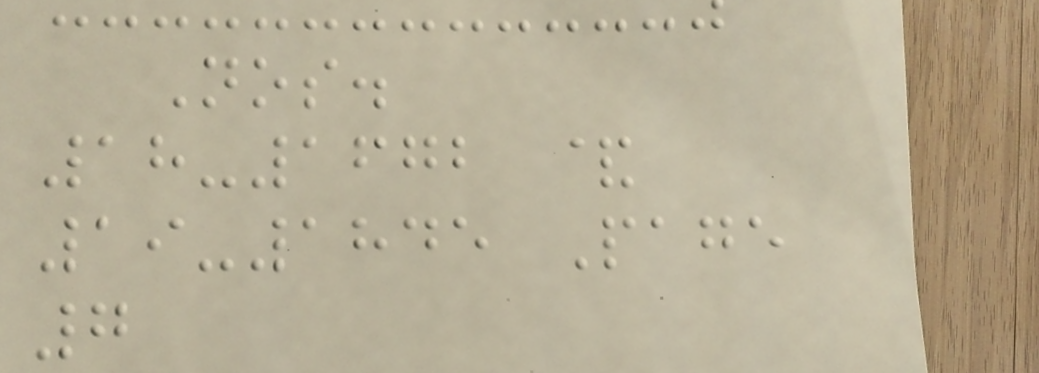Nos.
18-1672 &
19-1845 Page
7
